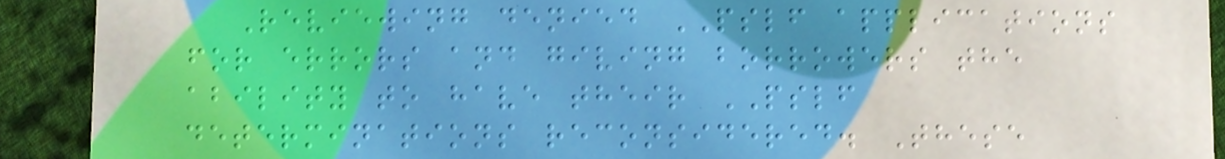Reviewing denied PSLF applications
for errors and giving borrowers the
ability to have their PSLF
determinations reconsidered. These
